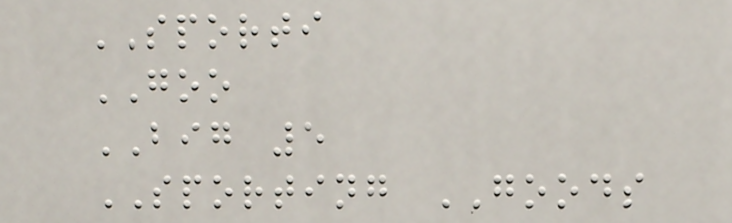SPORTI
GOO
BIG 5
SPORTING GOODS
